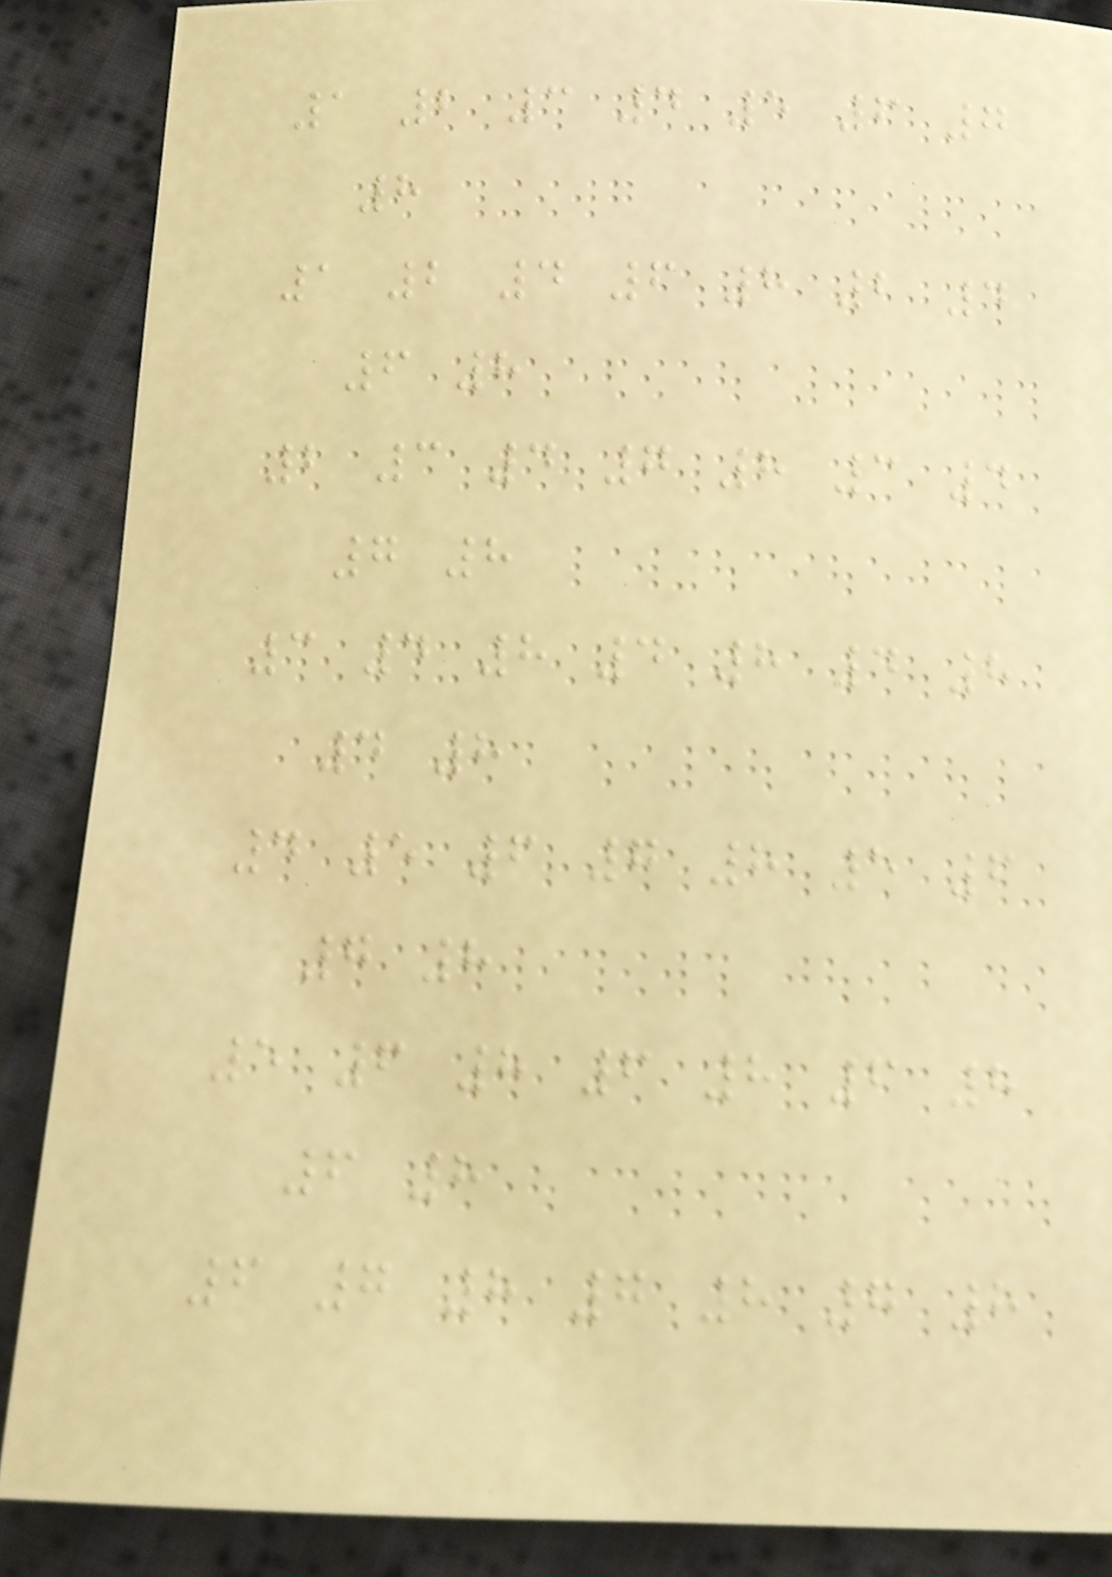1 2 3 4 5 6 7
8
1 2 4 6 8 2 4
6 8
2 3 4 7 8 3 4
7 8
3 4 8 4 8 4 8
4 8
4 5 6 7 8 5 6
7 8
5 6 8 6 8 6 8
6 8
6 7 8 7 8 7 8
